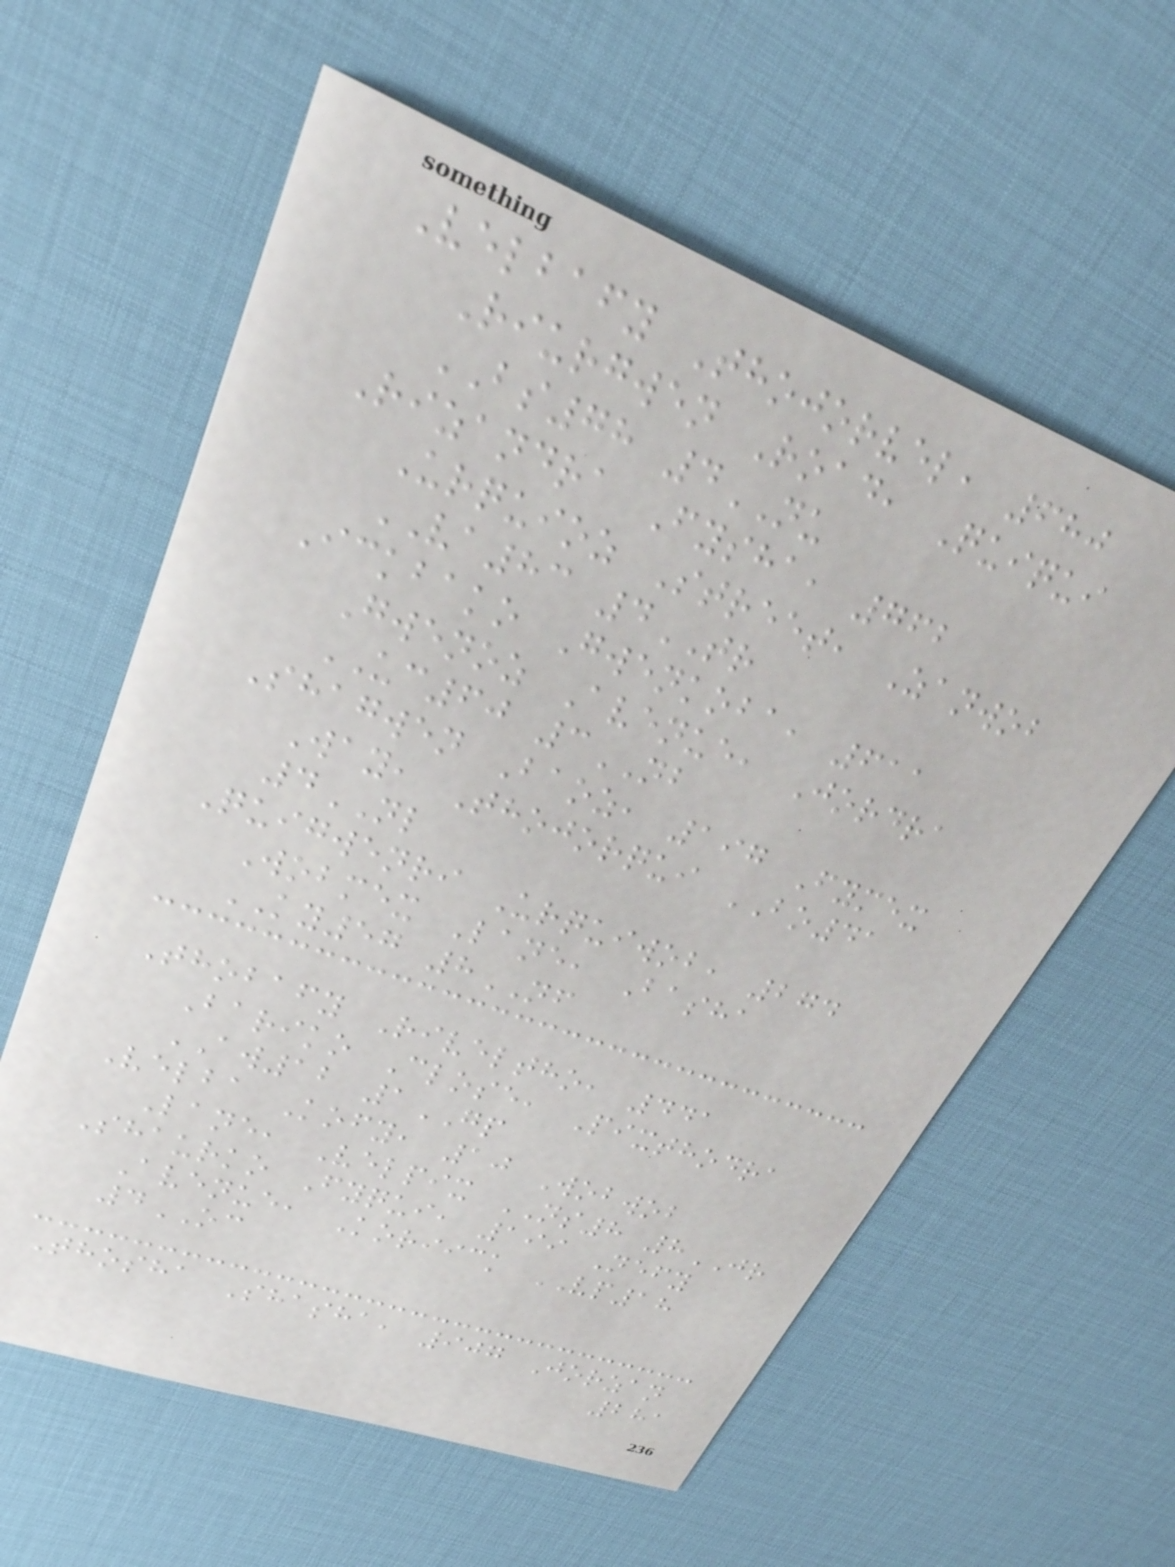Velbafy Thojorvel, 680
Riurgwen Road, Quiqui
BS78 4NU
Rizandra Fysha, 762
Urquioz Street, Zanwob
VA83 4TR
Ickbako Gwenkoba, 611
Gwenoz Avenue, Jordra
UC60 3NB
Shagwen Baoz, 197 Fymex
Way, Thojorqui BO41
4NL
Quigwenri Urquiwob, 274
Wobmex Lane, Basha
KY57 8NF
Thobafy Riveltho, 441
Bariko Close, Pixthodra
AW12 1GP
Velba Kofy, 10 Wobwob
Lane, Velpix NS8 8JR
Shaurko Fyqui, 199 Nefy
Avenue, Koriick VP18
4OC
Thosha Shasha, 907 Jorzan
281
